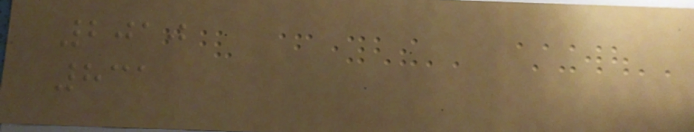2010
831
